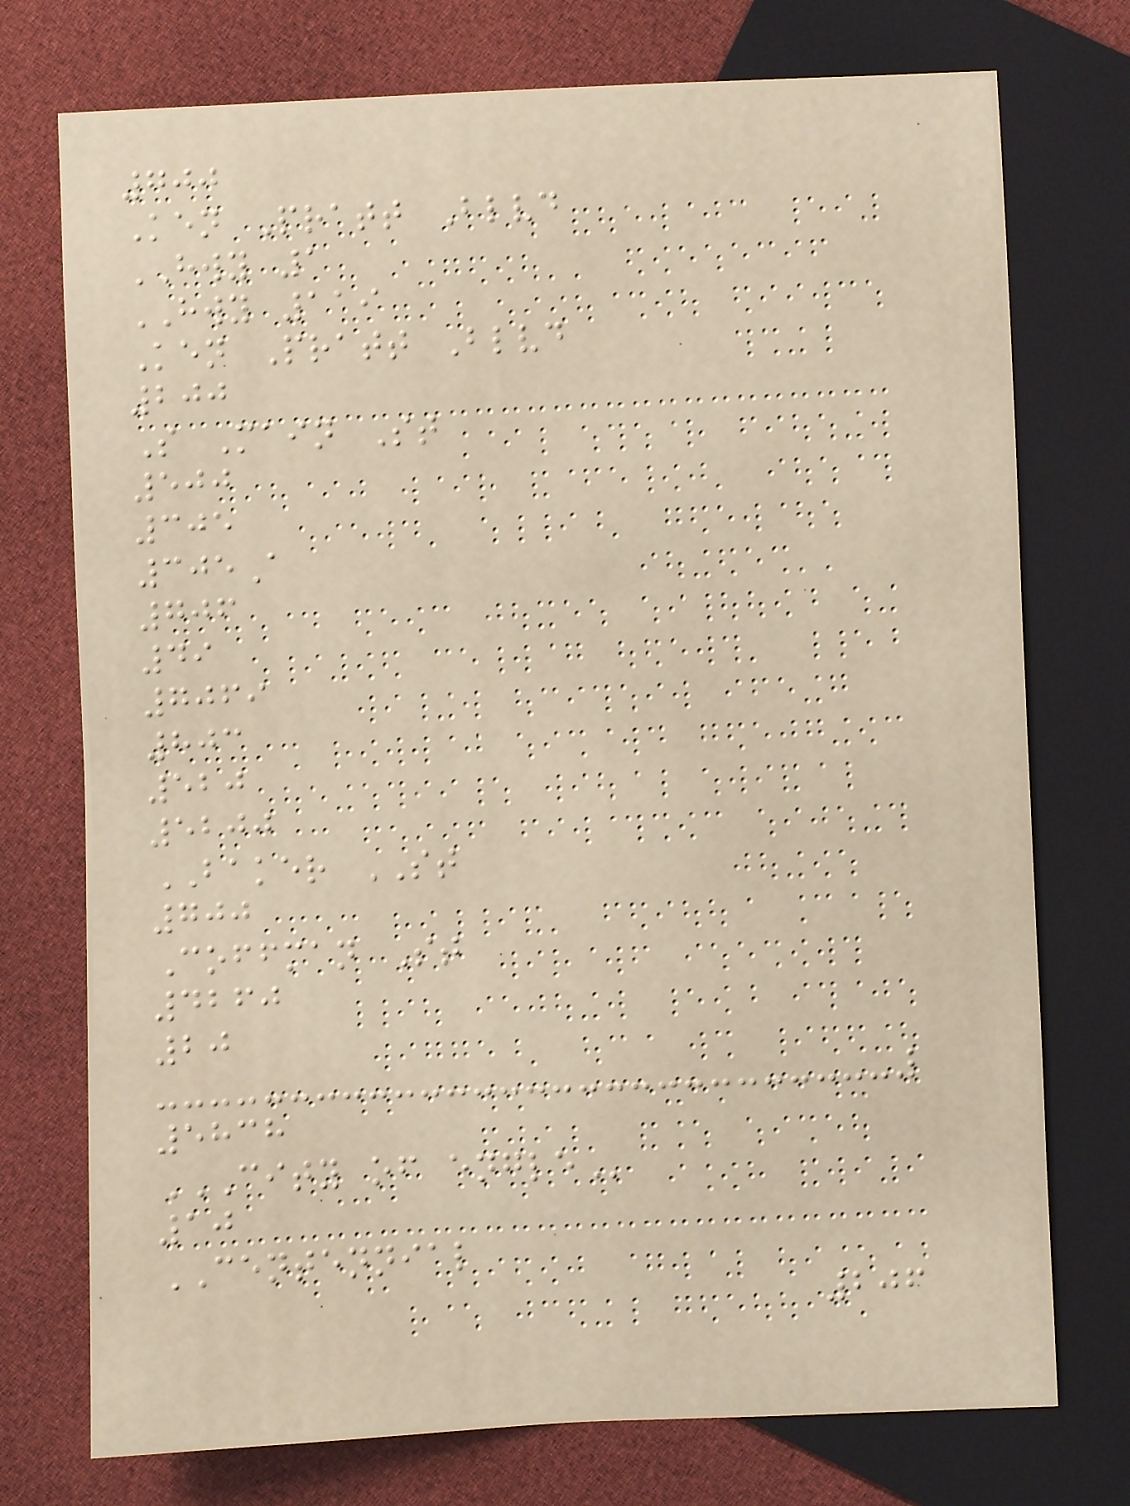700
Ken Pratt Blvd
HWY 1
HWY 119
Ken Pratt Blvd
200
S Main St
500
305
305A
706
49
7069
803
520
5200
BAKER ST
700
Coffman St
4260
20
5838
CITY OF ENGLE
10
CENTENNIAL
206
